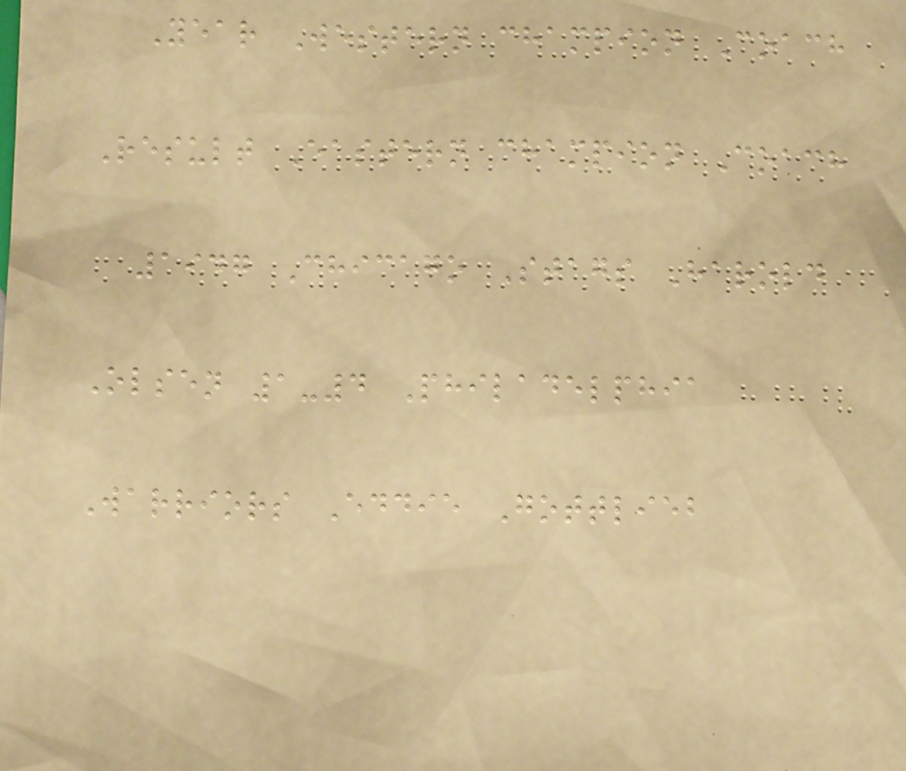Year Western champion Coach
Result Eastern champion Coach
1947 Chicago Stags Harold
Olsen 1-4 Philadelphia
Warriors Eddie Gottlieb
